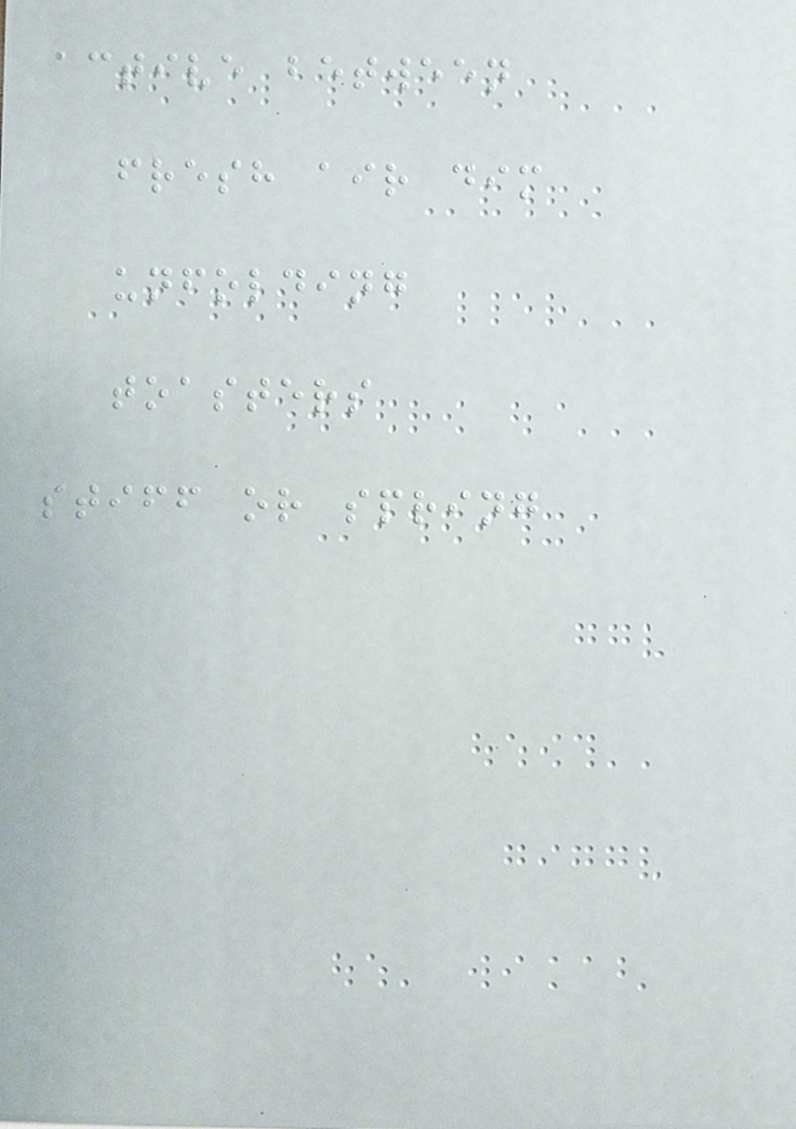active between
fresh air dim
unfolding
toasters
stiff or spring
